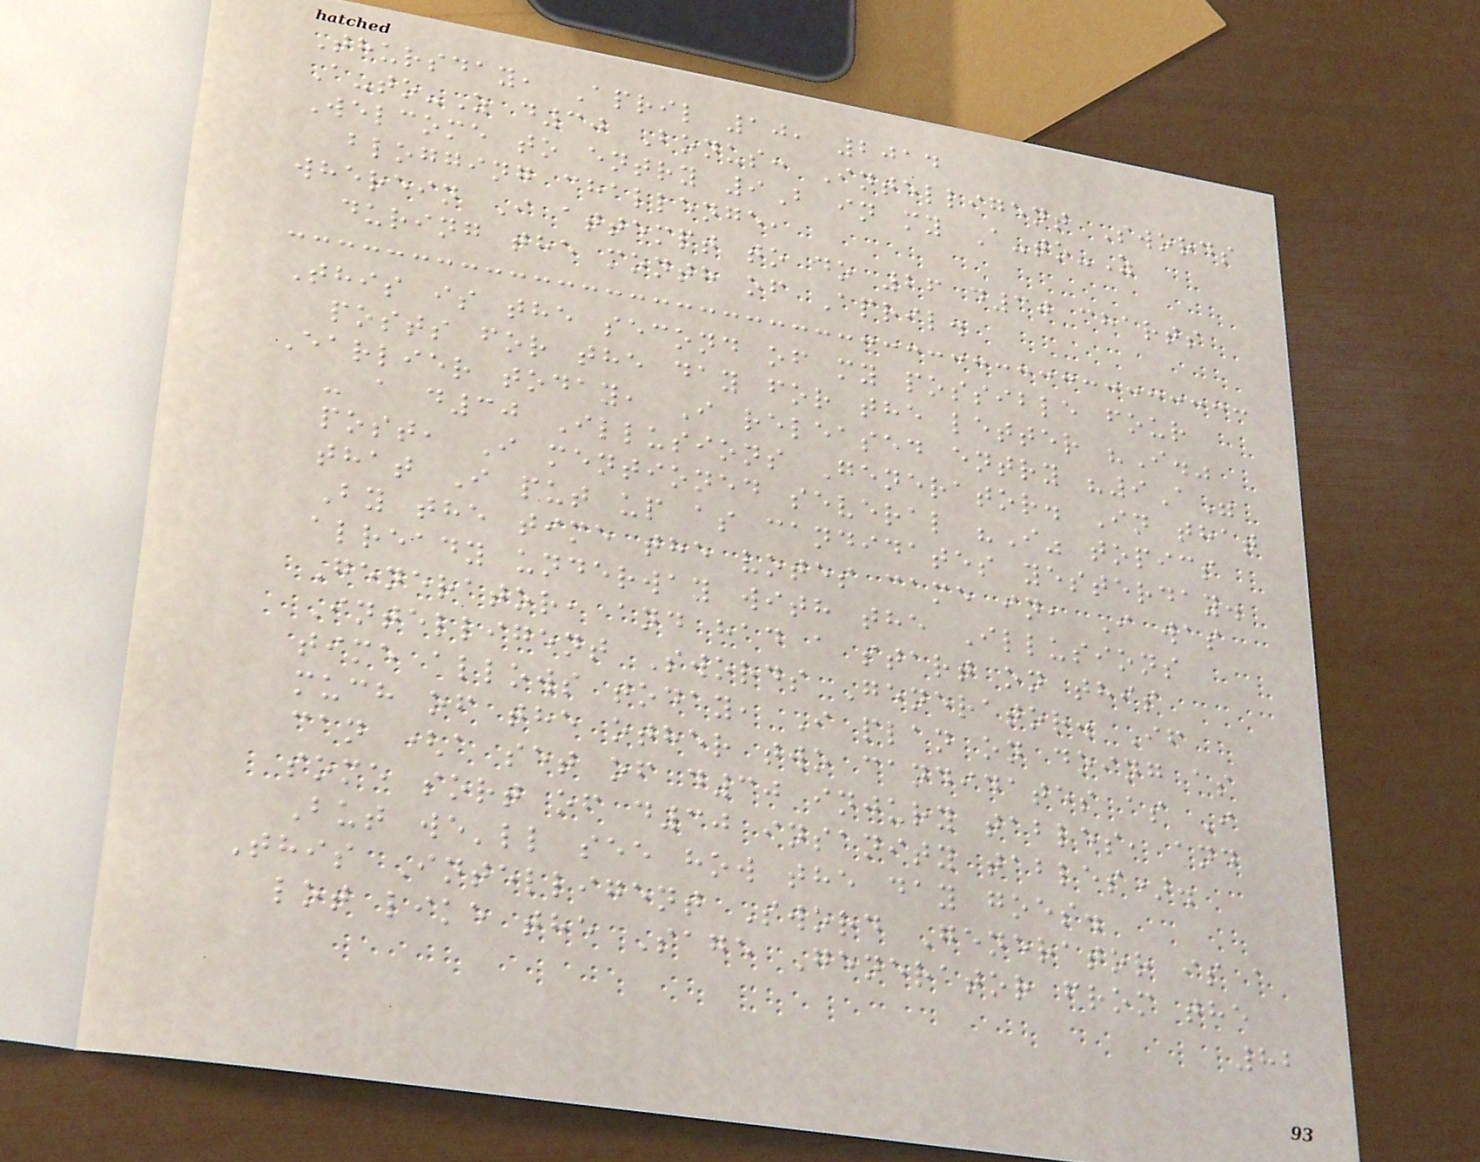Thursday, April 10, 2014
A-to-Z d30 Bonus: Intelligent Swords
Welcome to entry 9B in my A-to-Z
blogging challenge,
wherein I attempt to do 26 d30 charts
during the month of April.
This is the second of my possible four
posts for the day for the letter "I."
Earlier today, I released entry "9A"
- a d30 Illusions Generator. In that
post, I mentioned several "I" topics
that I put up as candidates yesterday.
By the time the votes came in, I was
already underway with the Illusions
Generator, and had a start on this
Intelligent Swords Generator. If
time allows today, I plan on doing as
much of the other two candidates as I
can (a set of d30 injury tables, and
some sort of d30 insanity tables).
But we'll see how the day goes.
This Intelligent Sword Generator is a
lot like the Sage Generator from the
82
